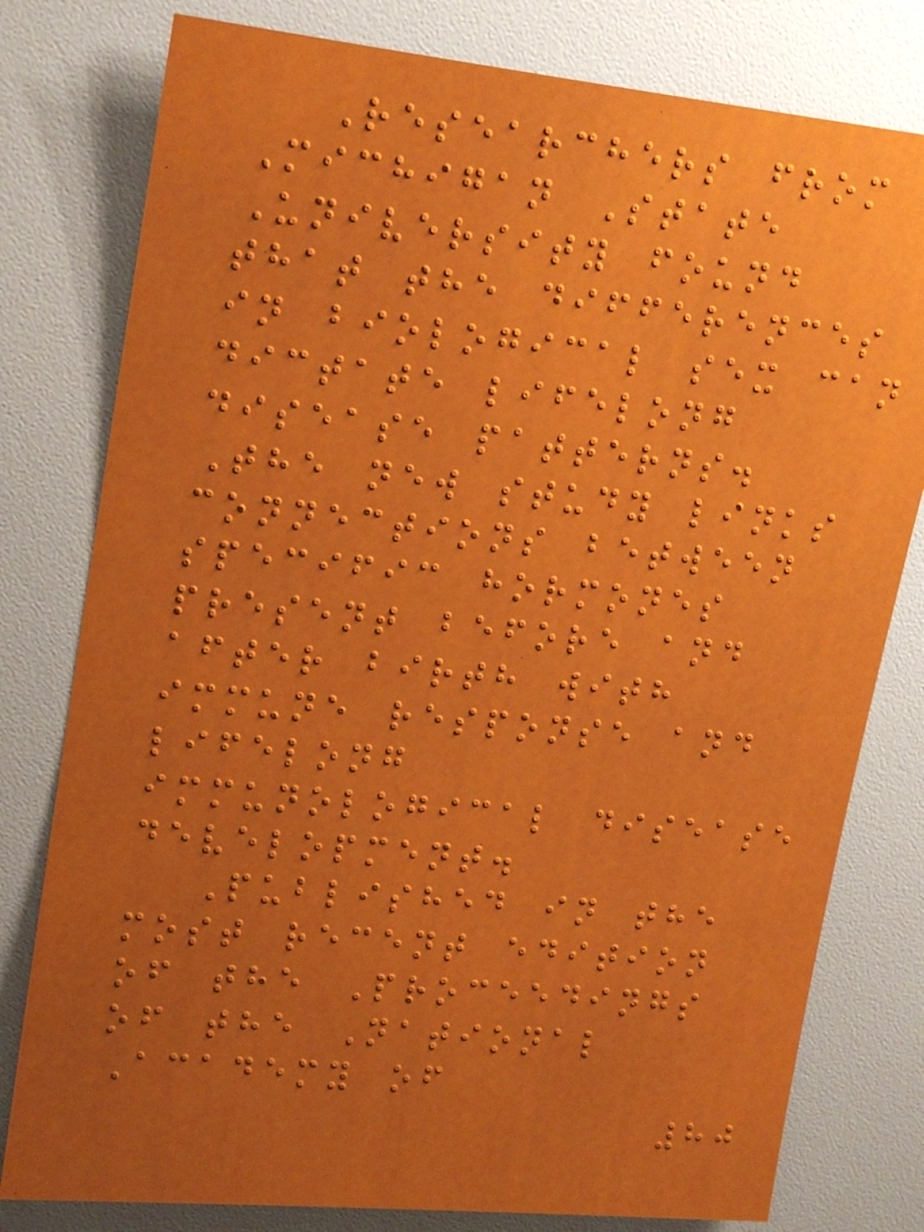Researchers from
Michigan State
University found
that the differences
in biological sex can
dictate lifelong
disease patterns.
The new study links
connections between
specific hormones
present before and
after birth with
immune response and
lifelong
immunological disease
development.
Published in the
most recent edition
of the Proceedings
of the National
Academy of
80
